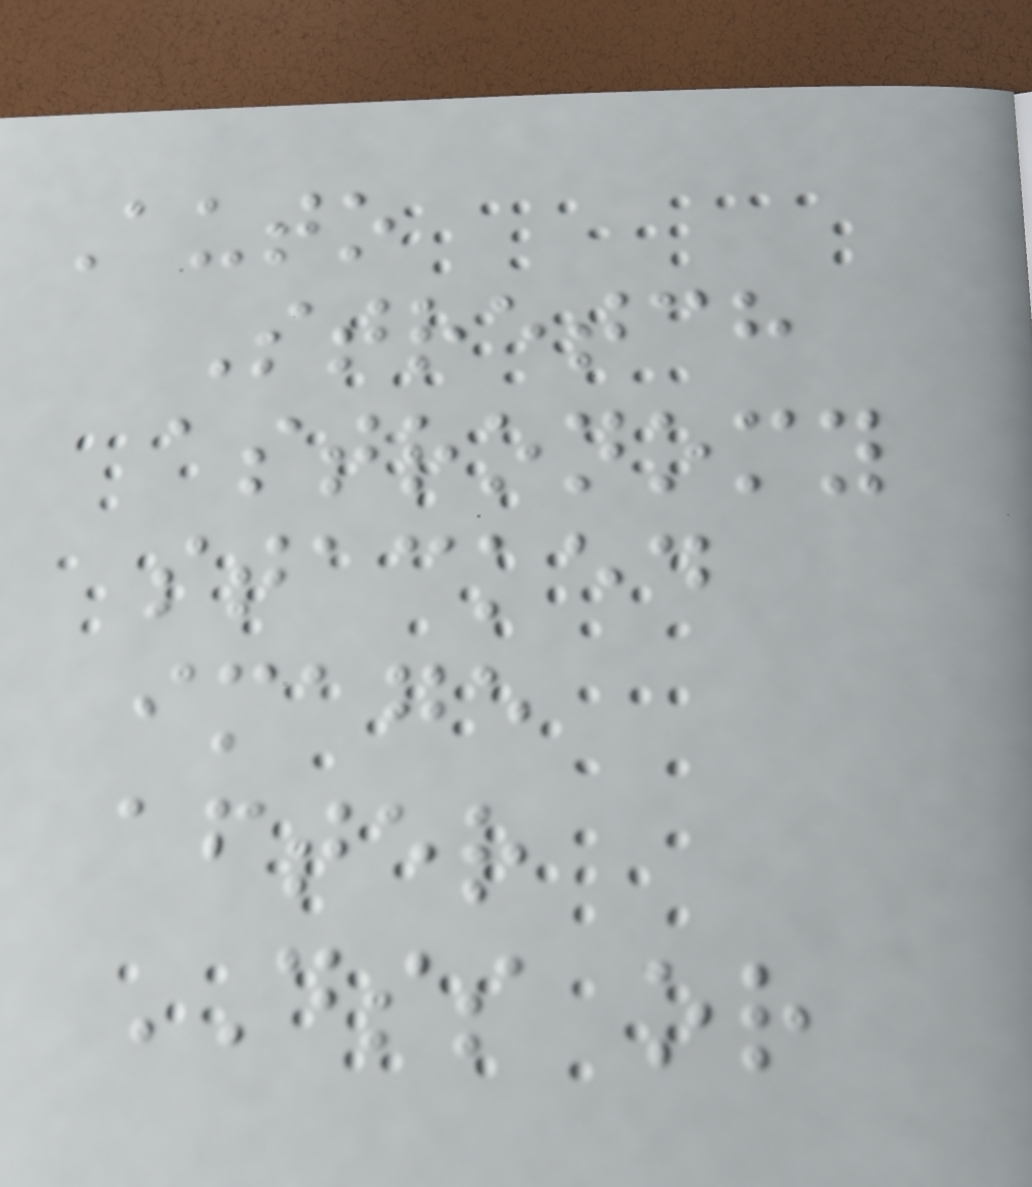Auto
Stretch
astronomy
stacked
image
after
DSS or
